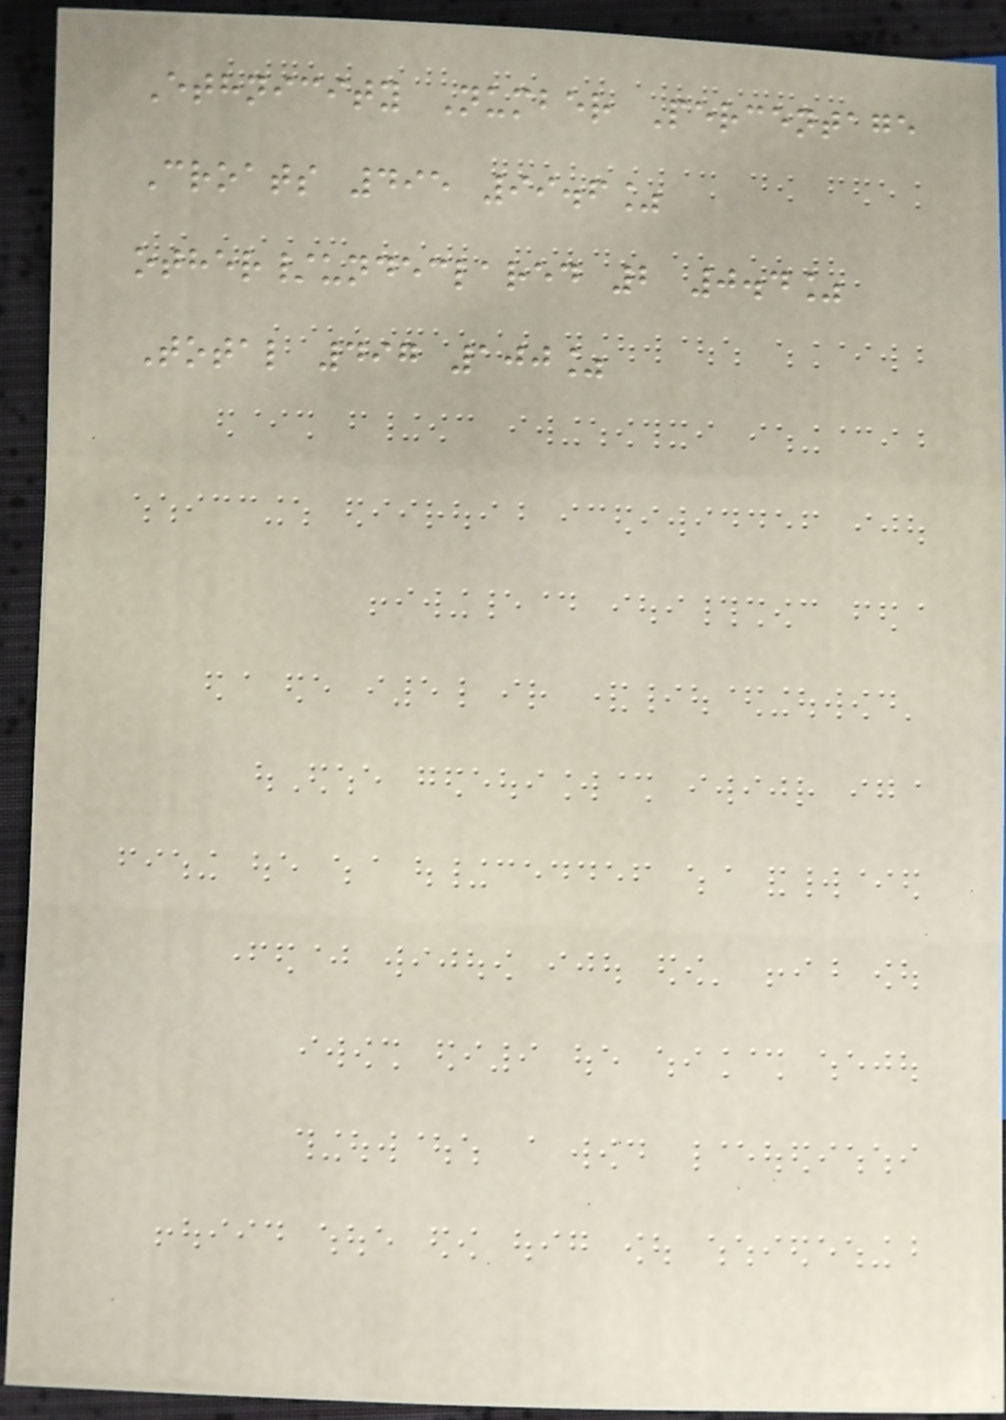Ethnicity Number Percentage
Croats 495 99.6%
other/undeclared 2 0.4%
Total 497 100%
